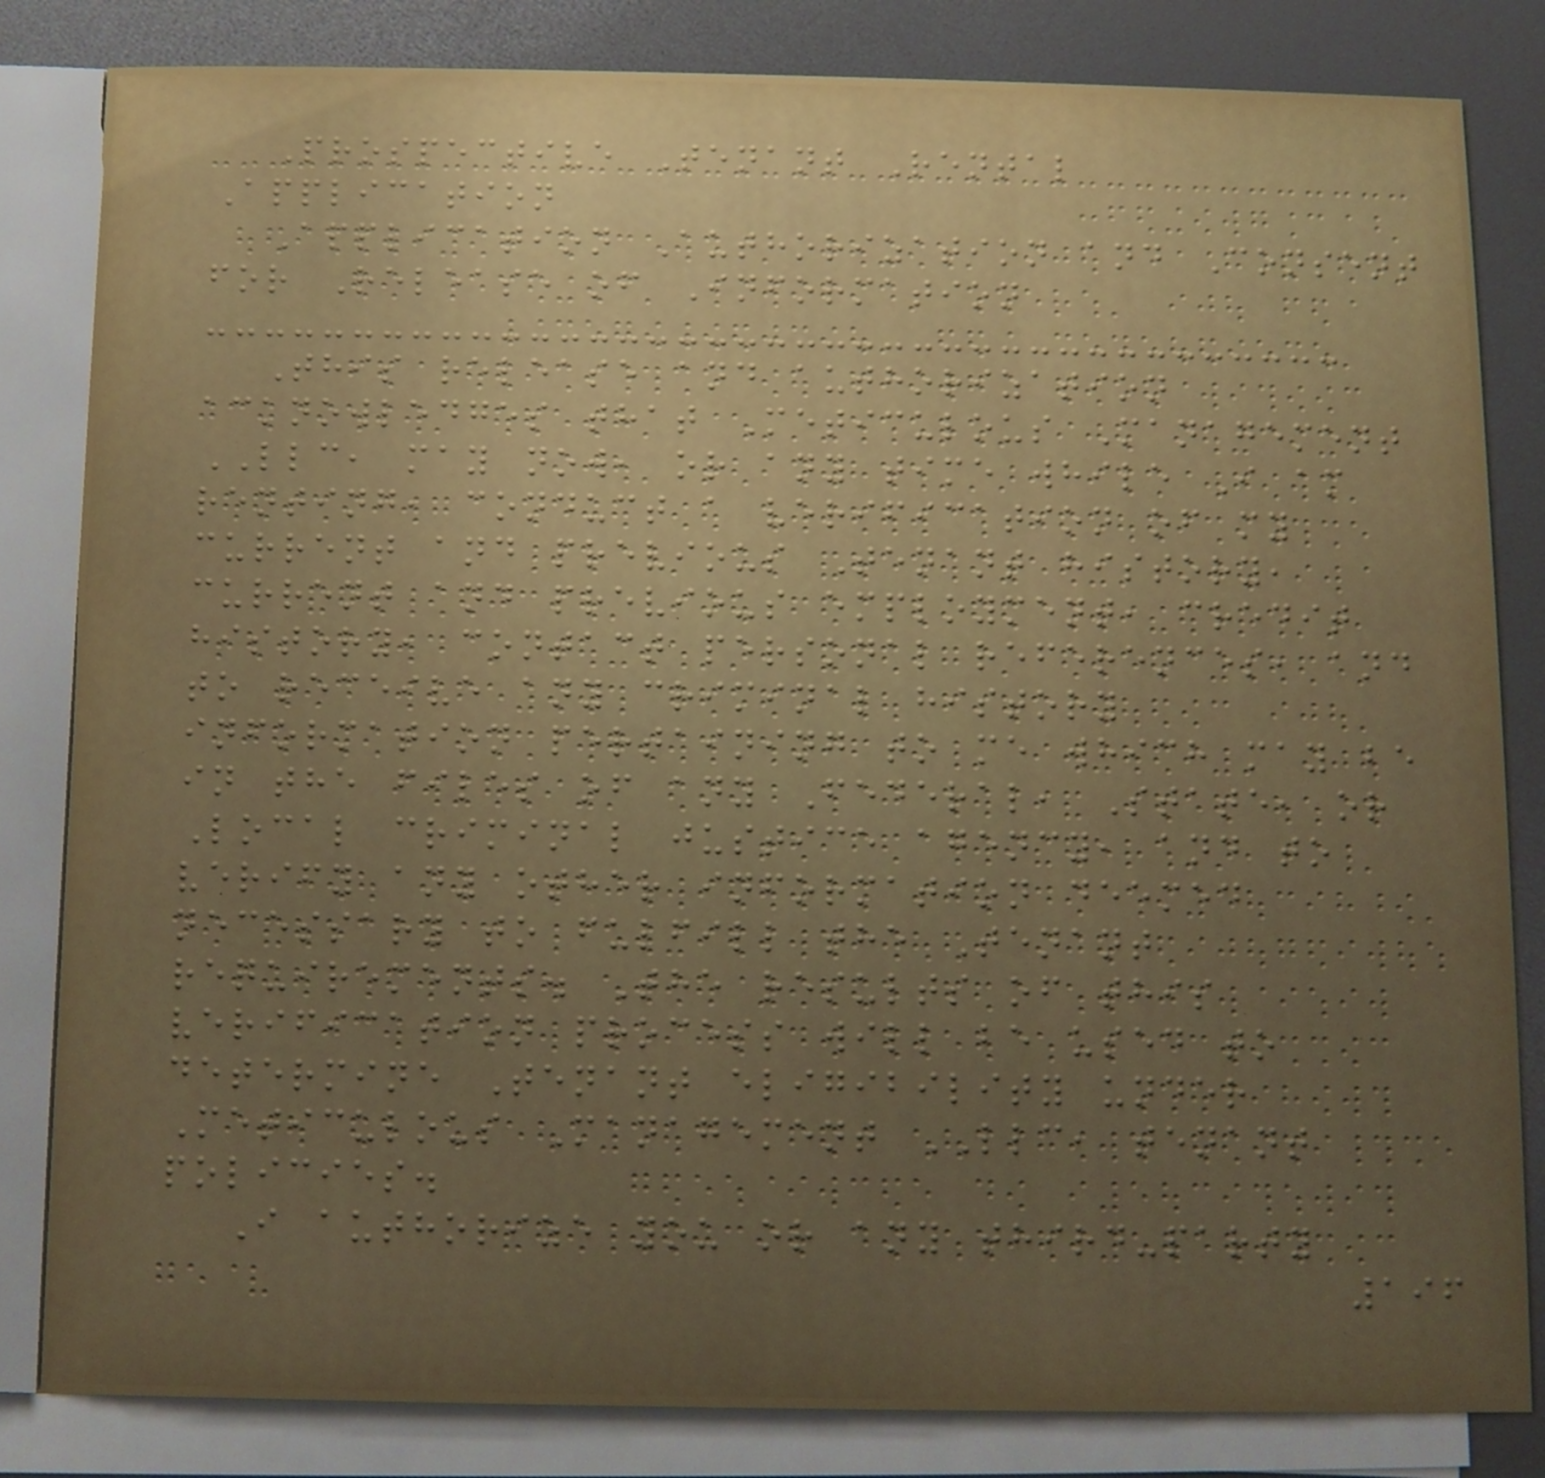Prospective Tenant Rental
Application
Application Authorization and Consent
for Release of Information
This release and authorization
acknowledges that Meticulous Management
LLC, may now, or any time while I am
renting, conduct a verification of my
current and previous Tenant history,
current and previous employment, credit
history, contact personal references, and
to receive any criminal history
information pertaining to me which may be
in the files of any Federal, State, or
Local criminal justice agency, and to
verify any other information deemed
necessary to fulfill the Tenant
requirements. The results of this
verification process will be used to
determine Tenant eligibility under
Meticulous Management LLC, tenant
policies.
I authorize you or any third-party
196
